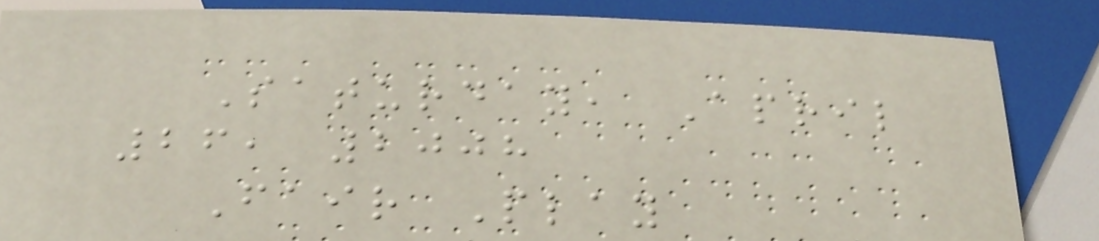Saturday, April
26, 2008
Fair Play
